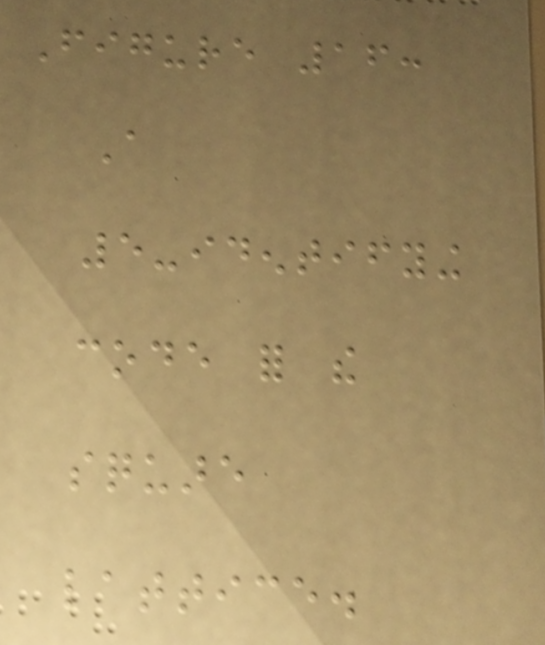Figure 16:
A
5-identifying
code for the
square
lattice.
